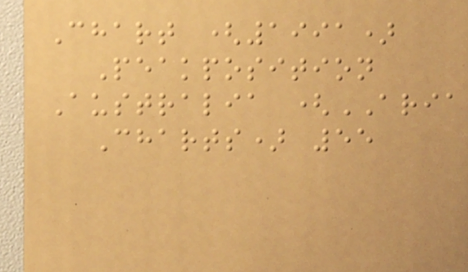Chart (1991)
Peakposition
Australia (ARIA
Charts) 55
